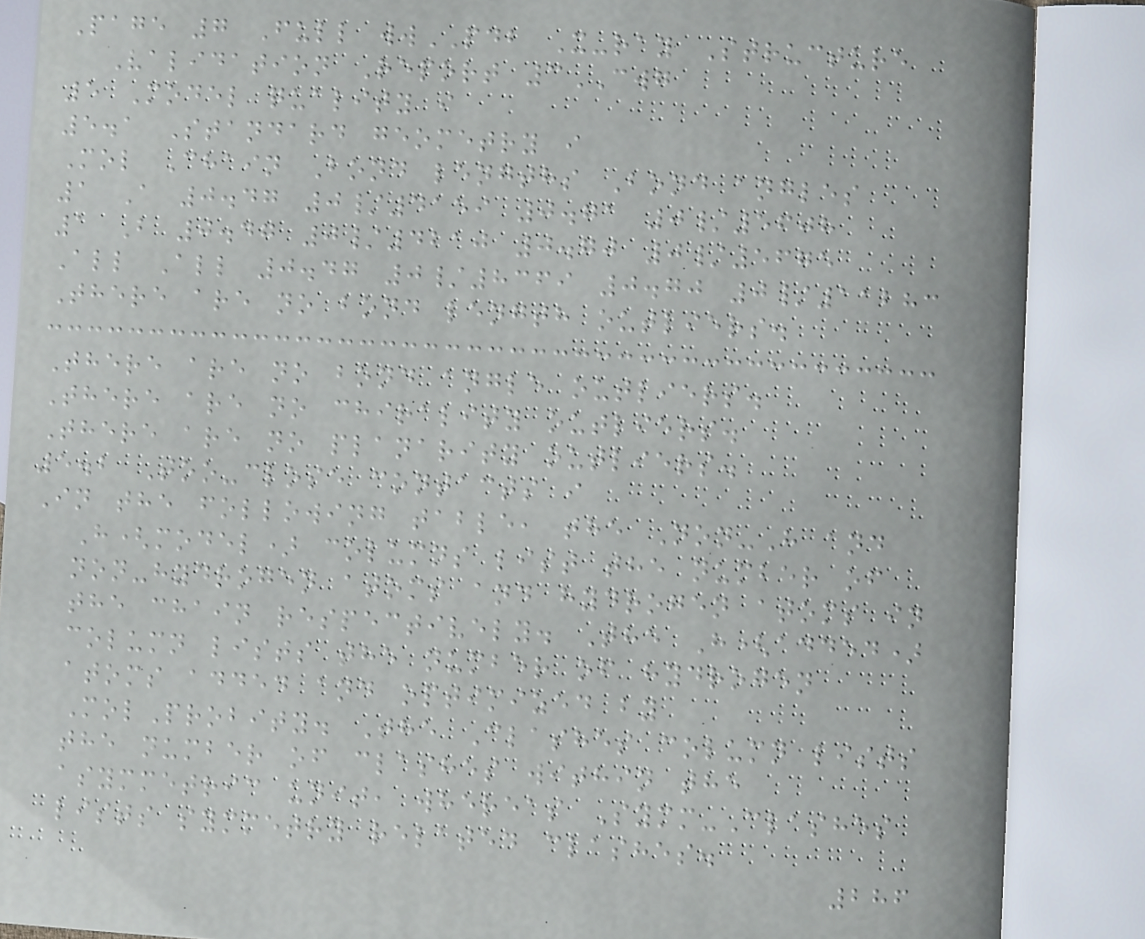Page 7 Full wwPDB X-ray Structure
Validation Report 3CWG
5 Model quality i
5.1 Standard geometry i
Mol Chain Bond lengths Bond angles
1 A 0.47 0/4159 0.71 0/5608
1 B 0.47 0/4210 0.70 0/5675
All All 0.47 0/8369 0.70 0/11283
There are no bond length outliers.
There are no bond angle outliers.
There are no chirality outliers.
There are no planarity outliers.
5.2 Too-close contacts i
In the following table, the Non-H and
H(model) columns list the number of
non-hydrogen atoms and hydrogen atoms in
the chain respectively. The H(added)
column lists the number of hydrogen
atoms added and optimized by
MolProbity. The Clashes column lists
the number of clashes within the
asymmetric unit, whereas Symm-Clashes
lists symmetry related clashes.
286
